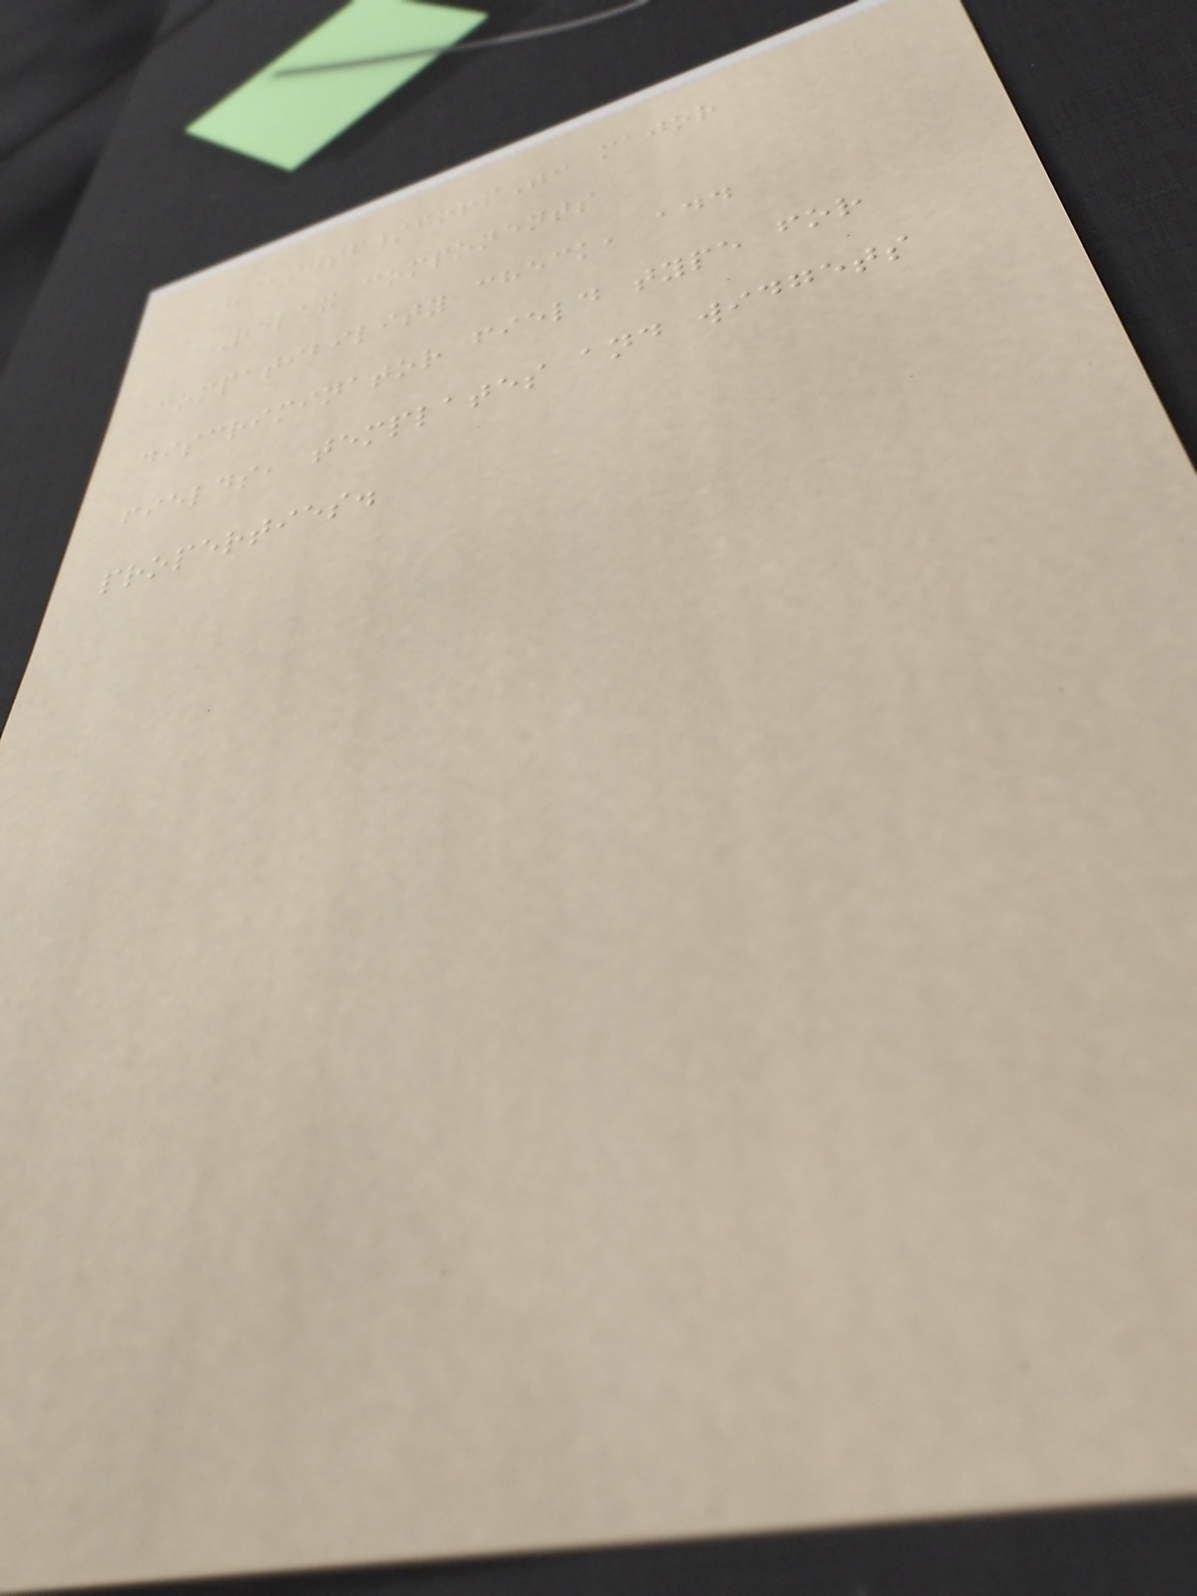"@sjsf/form": major
Relax components
compatibility check, add
discriminator field type for
fields, templates and widgets
properties.
